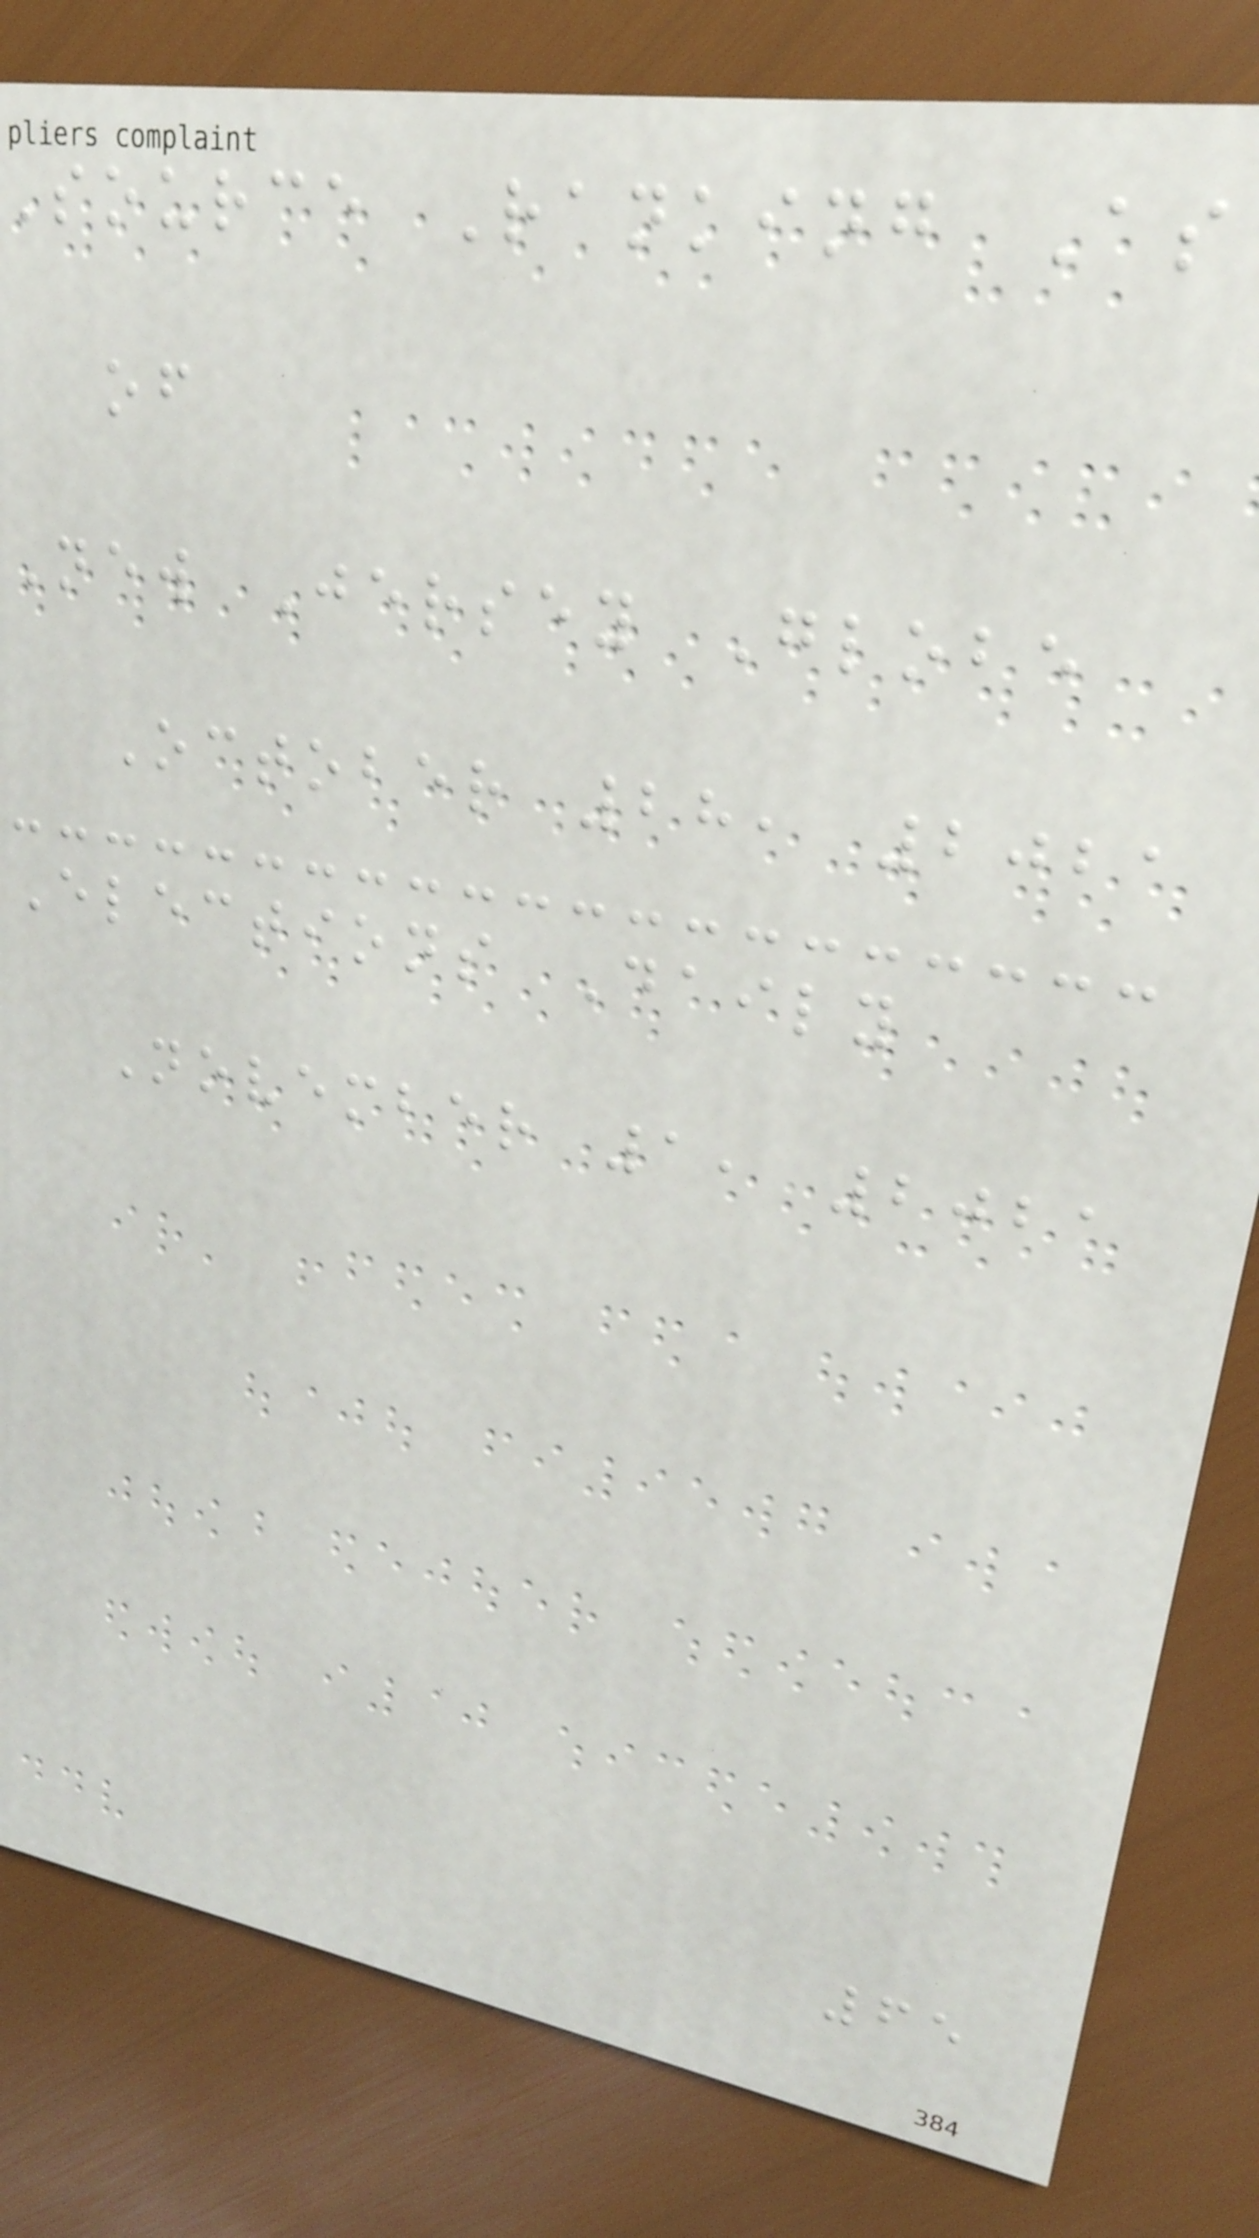source Ranking As
of
New Jersey Globe
October 28, 2021
Elections Daily
November 1, 2021
65
